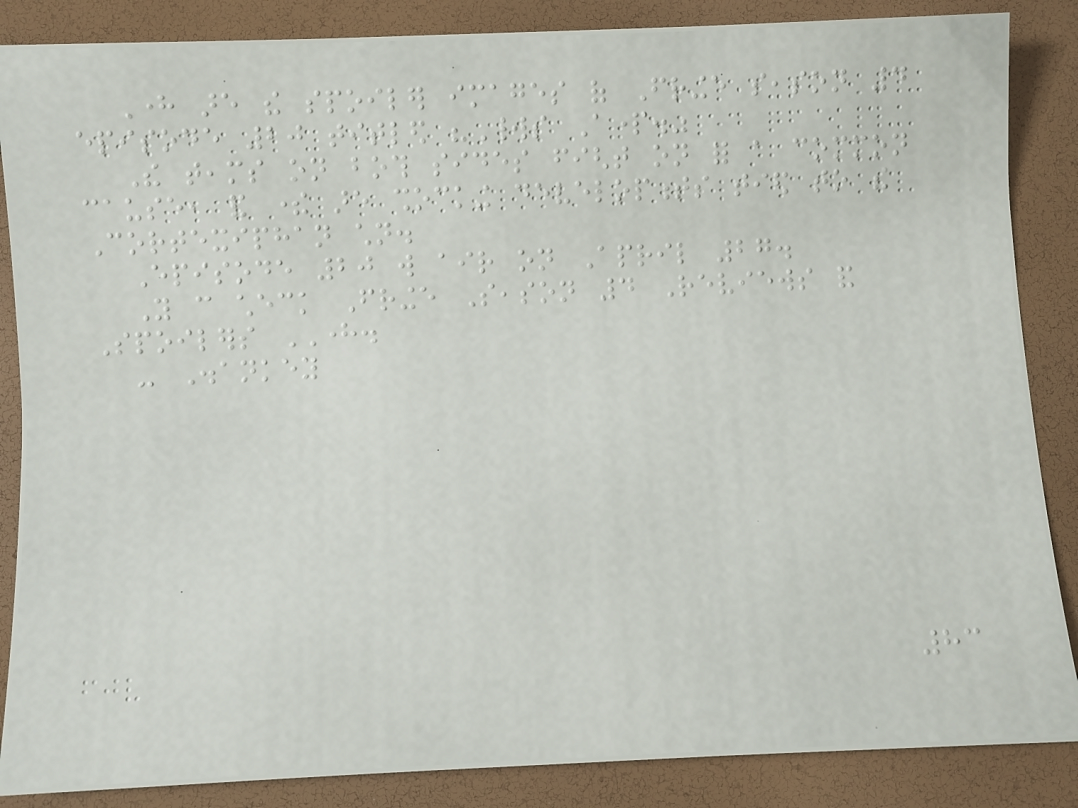Here are the spoiler images of Fringe season 4
episode 20 titled "Worlds Apart."
The teams on both sides fight on for a common
cause, and there are shocking developments tied to the
Cortexiphan children.
Episode 20 will air on April 27.
You can check Fringe Season 4 Reviews and
Spoilers HERE.
- Disankey
83
